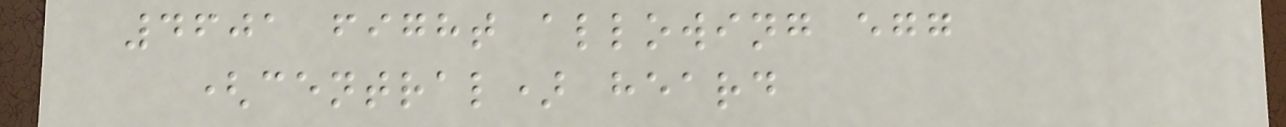4601 fight allowing egg
(central) heard
